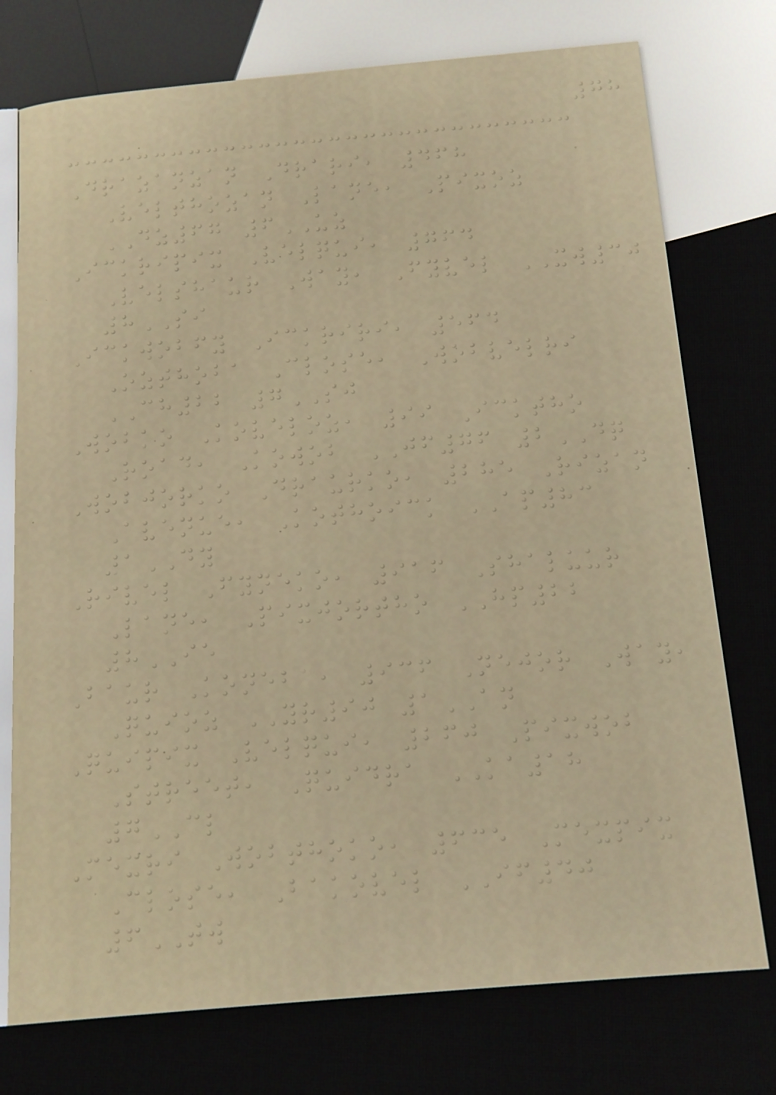78
Drazanzan Drari, 468
Velthozan Lane, Pixoz
DZ67 6UZ
Ickripix Velqui, 764
Velshaur Way, Fyvel XW30
8SI
Ickwobfy Ickriri, 564
Ozthoba Close, Wobvelri
CH22 7SJ
Wobko Koveloz, 99 Icktho
Road, Kowob JF76 2DQ
Wobjorko Draurko, 285 Rizan
Avenue, Kothoick AP83
1DY
Rivel Fyneko, 916 Shaluur
Lane, Pixjortho HP22
8IE
Baur Koneba, 936 Nejor Way,
Quioz YR90 1AN
Quipix Velqui, 260 Pixwob
Street, Quidra KA18
7CL
Mexri Wobthoko, 635 Mexpix
Close, Bakovel IF40
6TW
